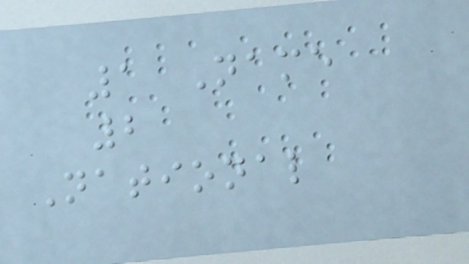1 Name
2
National
